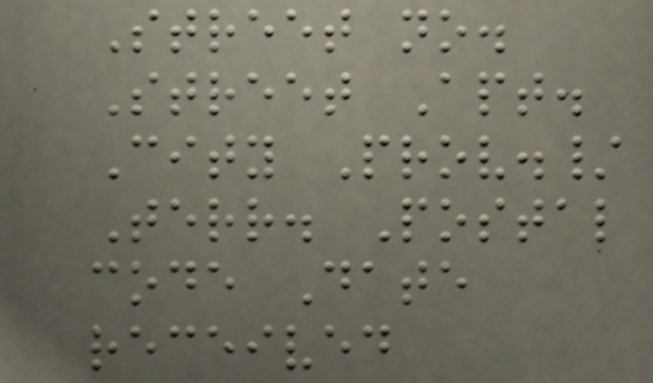Street no.
Street Apt.
City Prov./
Terr. Postal
code Date
received
